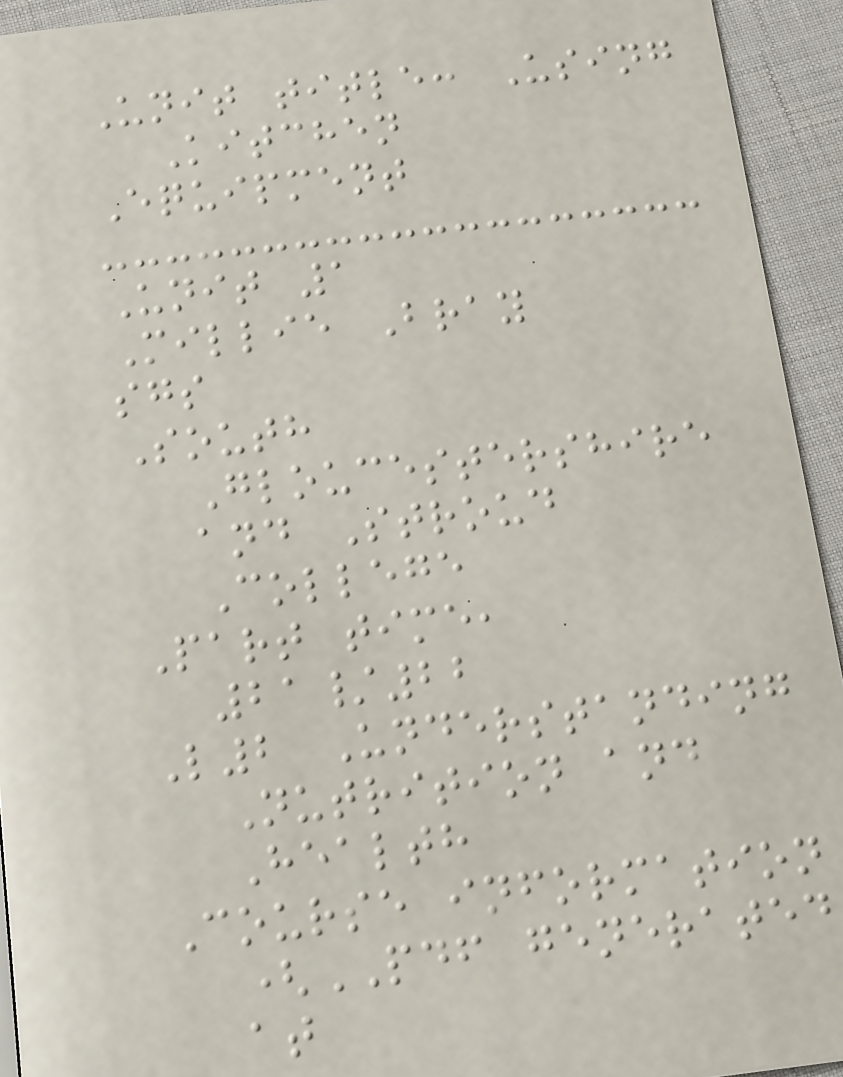Unit title: Using
Kitchen
Equipment
Unit 1
Millie Bray
sgs
South
Gloucestershire
and Stroud
College
Part time,
21/22
L2 Understanding
Nutrition and
Health
Course information
(PDF generated
at
